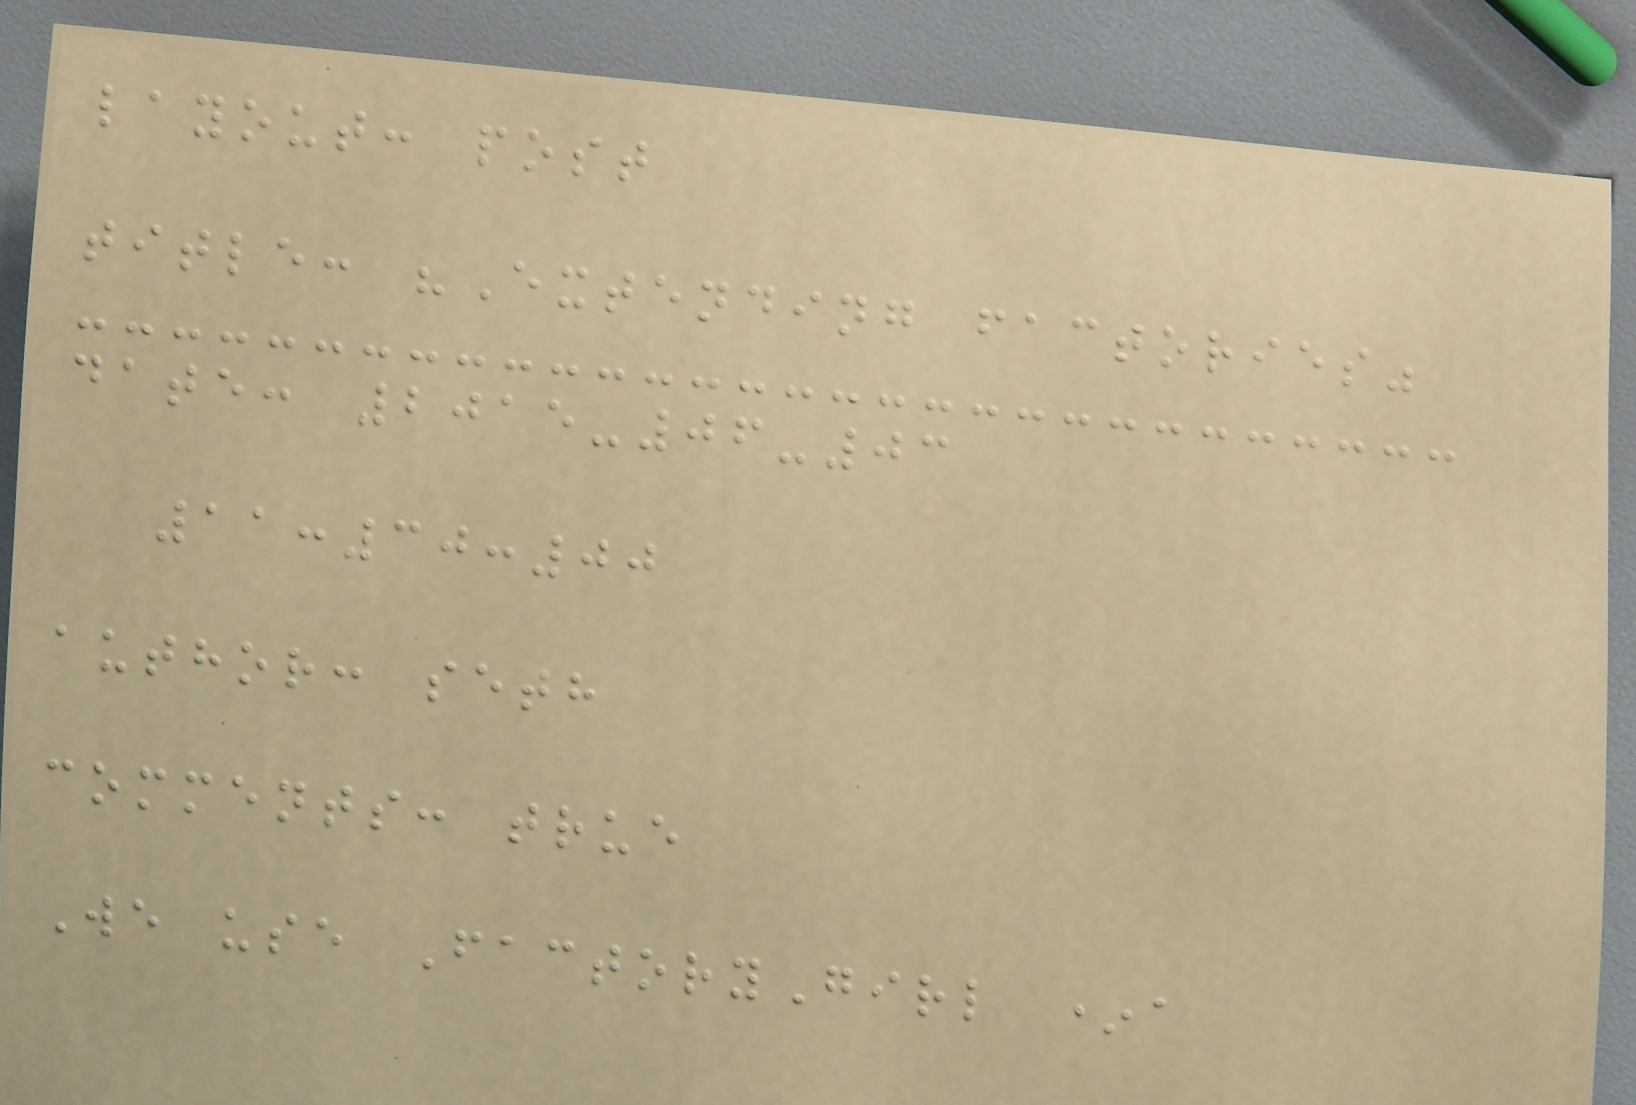layout: post
title: "Extending factories"
date: 2015-06-03
11:30:00
author: seth
comments: true
We use FactoryGirl *a
